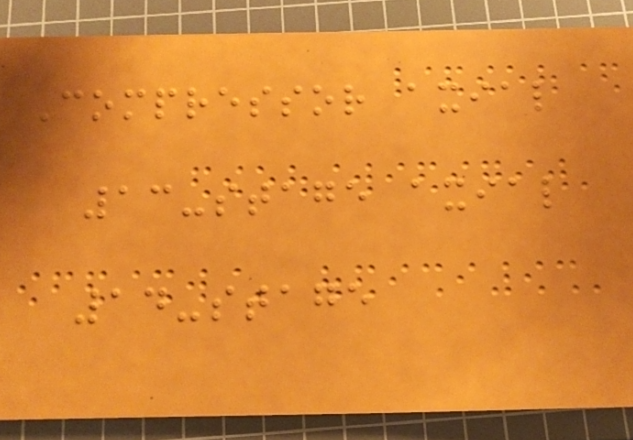Compressor axial
13-stage axial
14-stage
